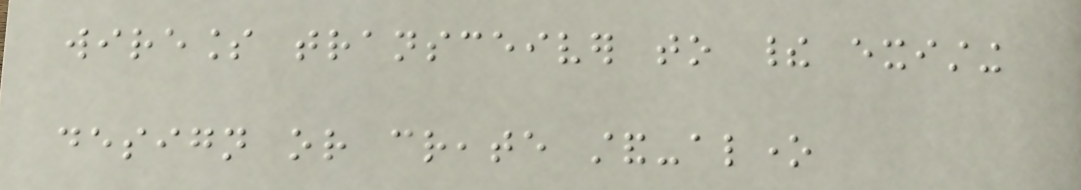wireless transceiver to their existing
design or create stand-alone
